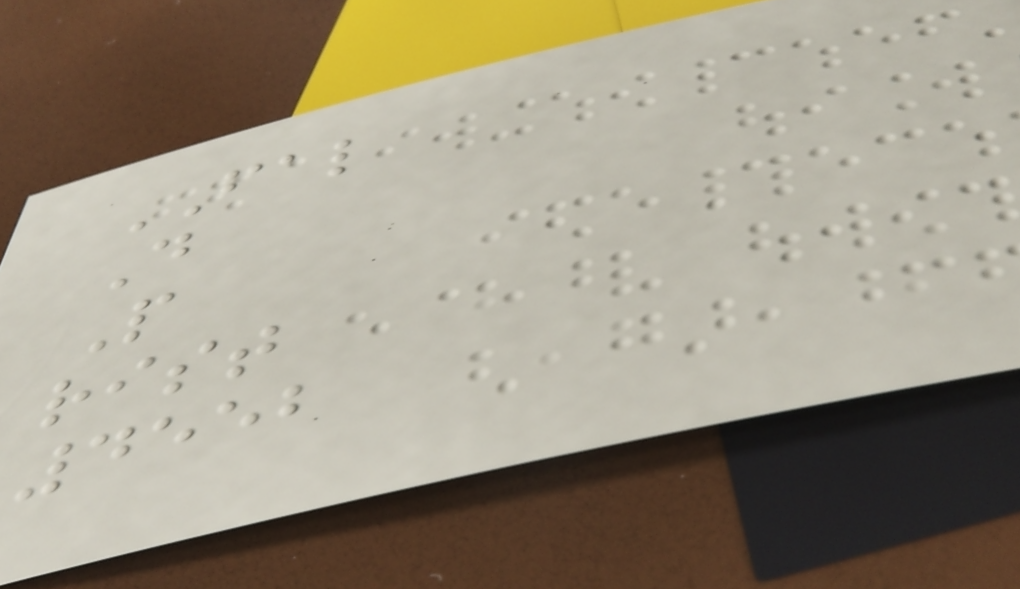FAL
D
P
rist
4552
